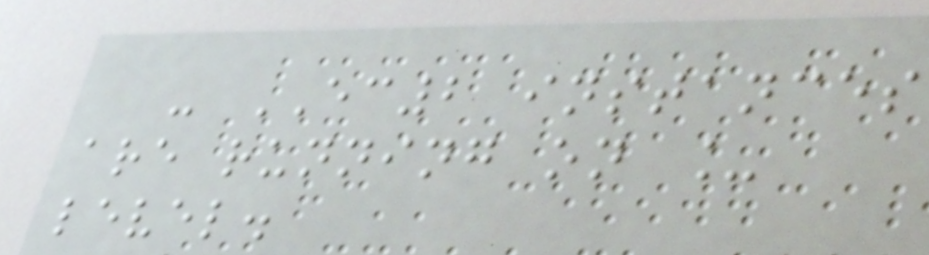- EC2 instances
are running on _
level.
